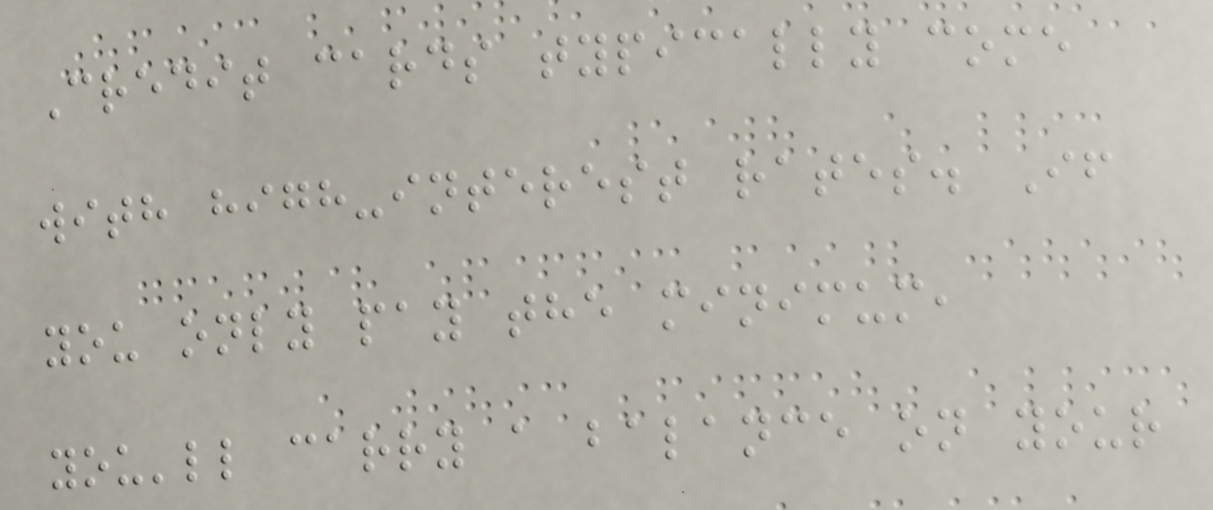Credit cards typically come
with high-interest rates. If
you only pay the minimum,
you'll carry a balance on your
